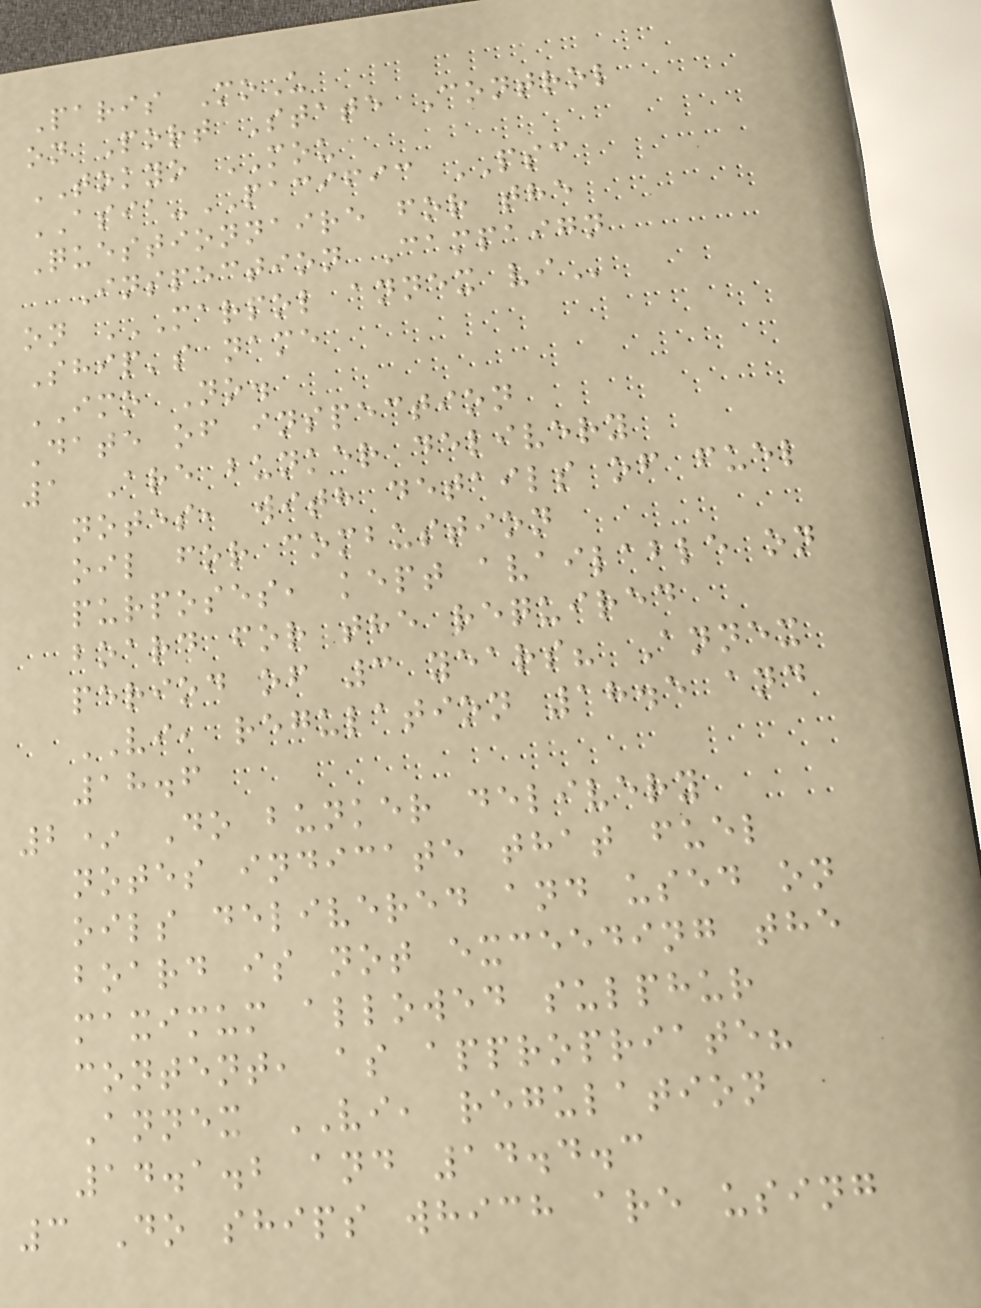Paris MoU
on Port State Control
TOKYO MOU
ASIA-PACIFIC PSC
Questionnaire for the
Inspection Campaign
on MARPOL ANNEX VI
Ship's name
IMO No.
Date of inspection
1 Are bunker delivery
notes, with details of fuel
oil for combustion
purposes, kept available on
board for the required
period of 3 years? Annex
VI, regulation 18.5 and
18.6
2* Do bunker delivery
notes indicate that fuel
oils delivered and used on
board is not exceeding the
maximum allowed sulphur
content, as appropriate?
Annex VI, regulation
14.1.2 and 14.4.3
3 Do ships which are using
